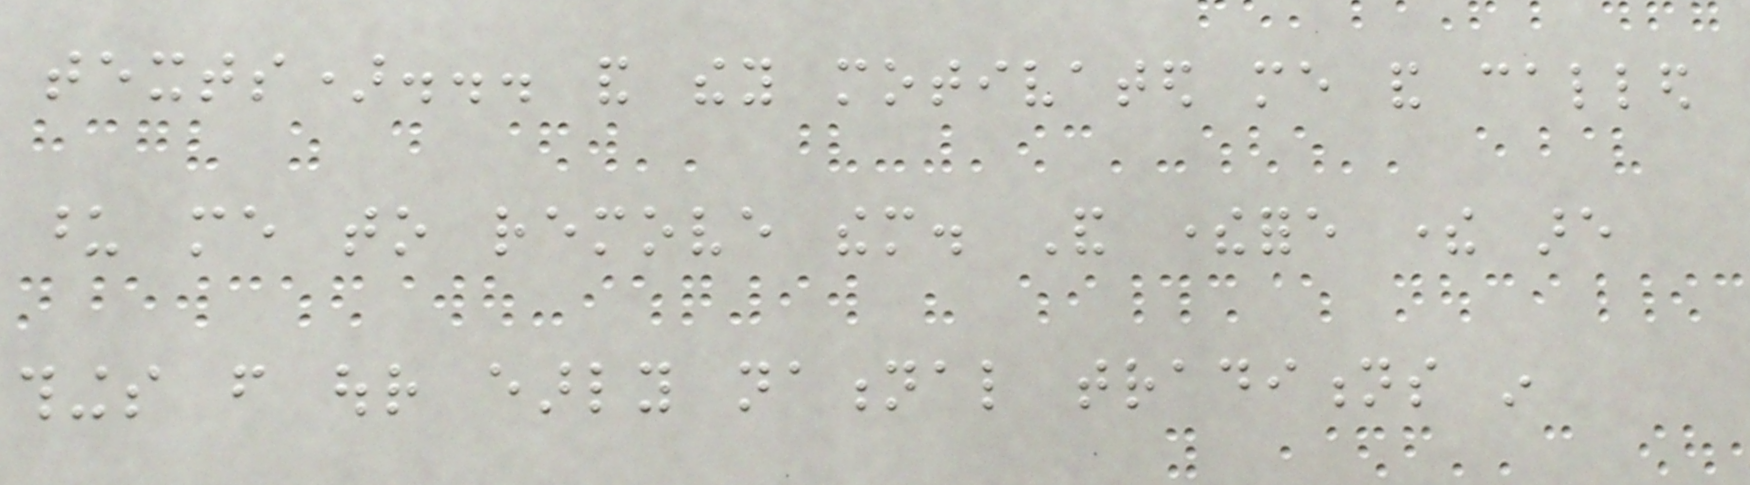texts)... and they motivated me and called
upon me to remove them. And therefore there are
things from our early national traditions in
